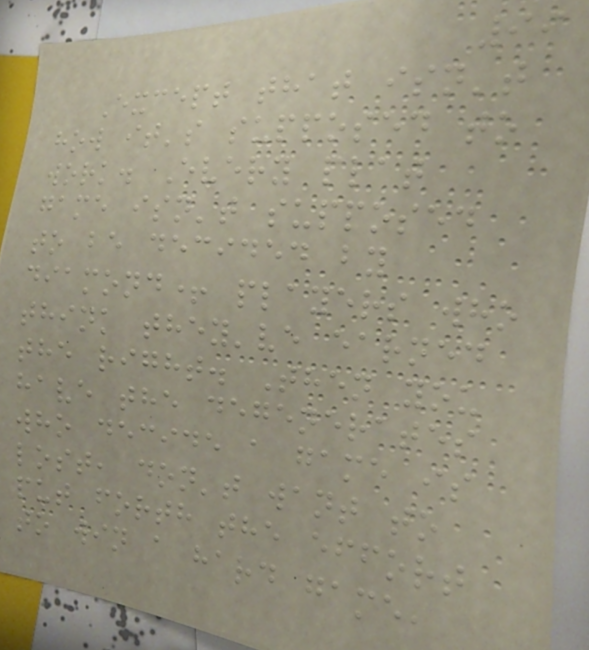99
Except that isn't
how it's supposed to
work. Every plat
game isn't supposed
to be decided by
diamond+ players who
think they've earned
the right. Then you
have the degenerates
who decide a game is
lost, don't want to
put forth the effort
to win a hard game,
